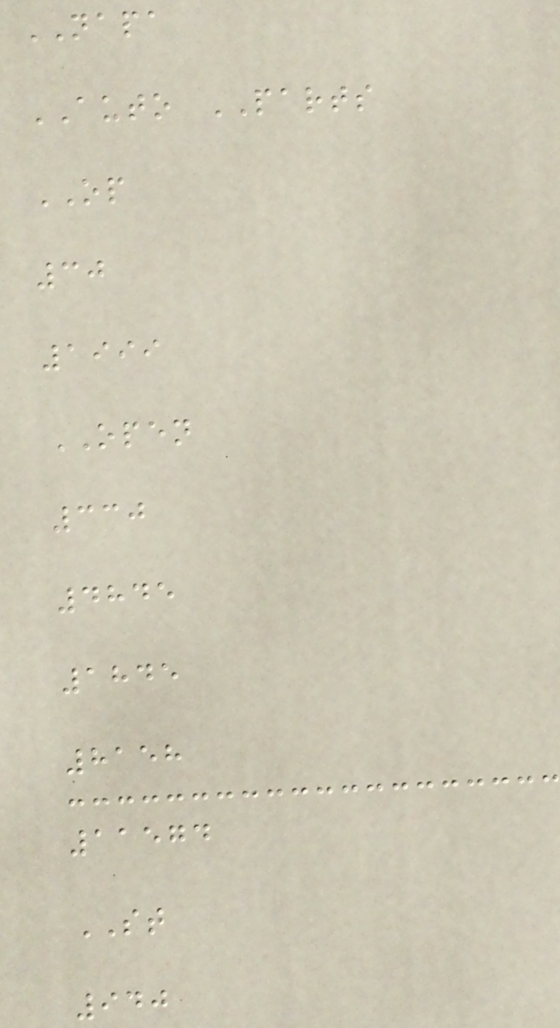NAPA
AUTO PARTS
OP
30
1999
OPEN
330
4845
1845
8158
11574
ST
940
